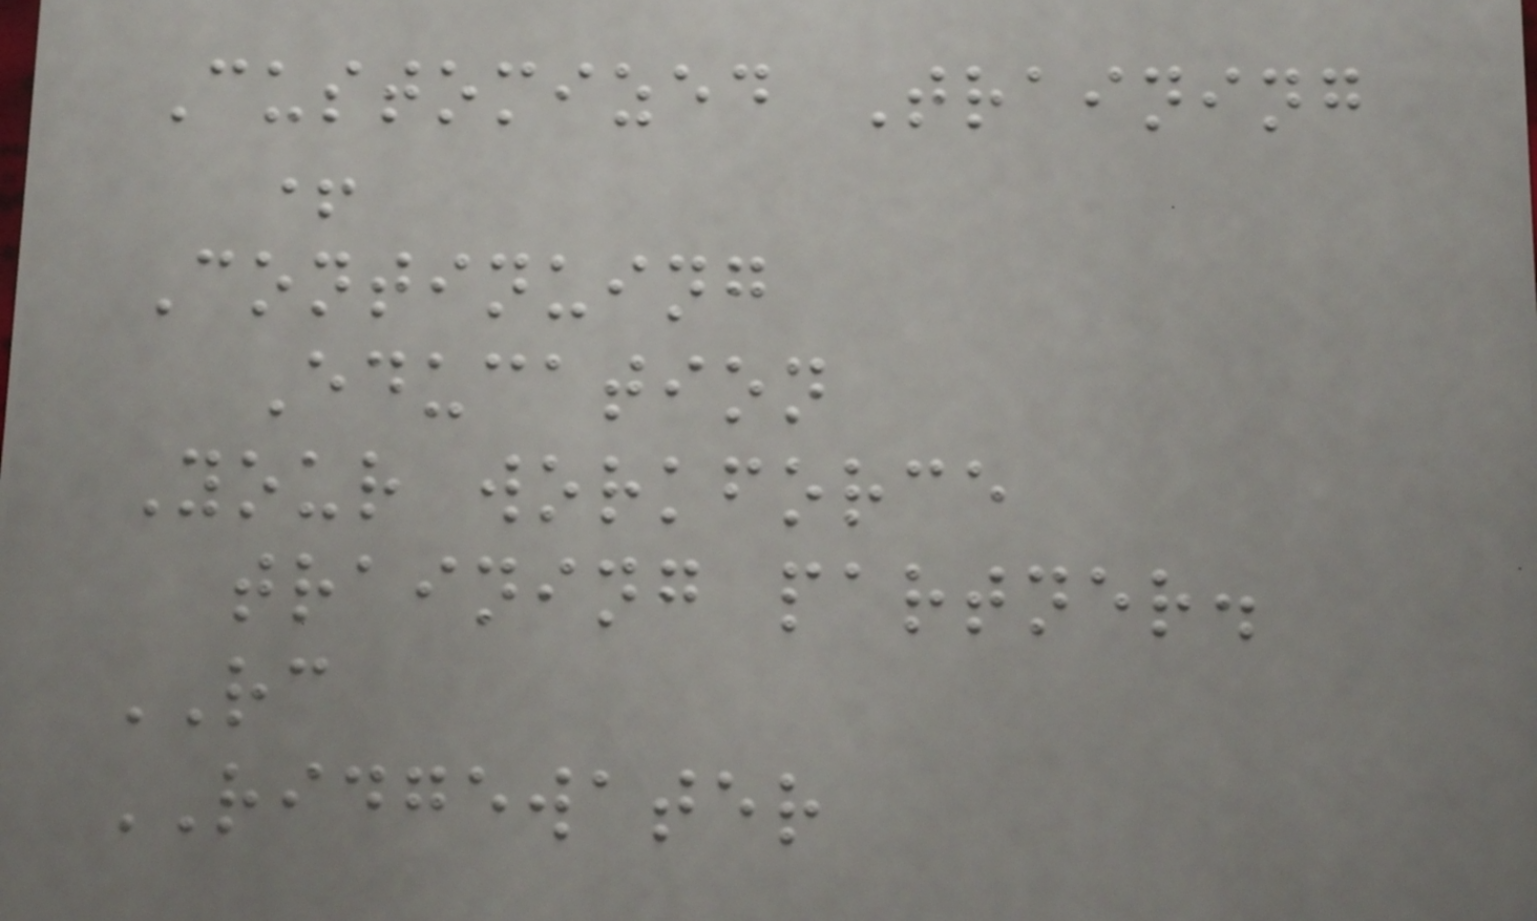Customized Training
+
Continuing
Education
Your workforce
training partner.
RC
RIDGEWATER
